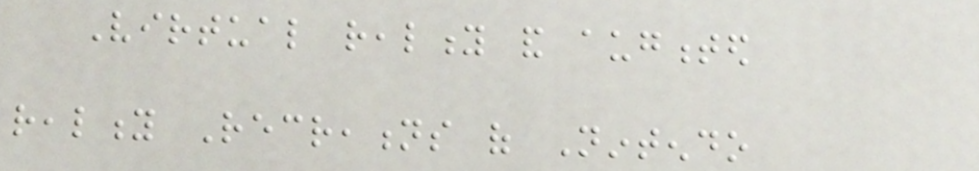Virtual reality and augmented
reality Recreations of Nintendo
